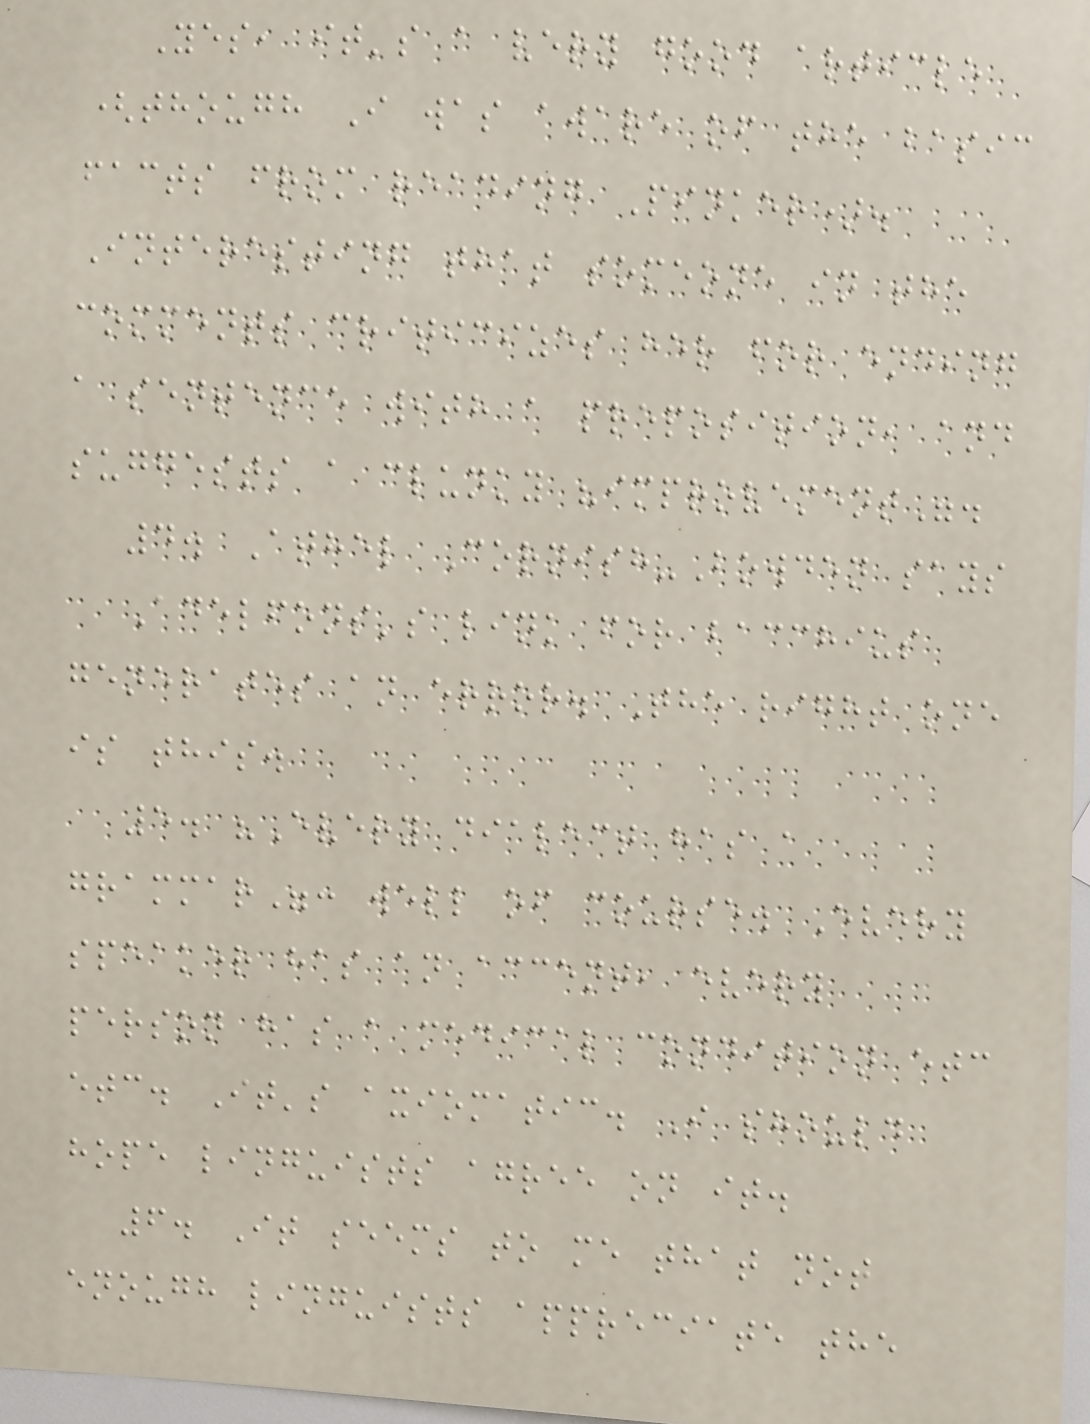Yes, it's a very good article
(though I was aware of the basic
facts from reading Pinker).
Interesting that someone in the
comments criticizes her for ending
a sentence with a preposition, and
suggests a clunky "improvement".
4. Athel Cornish-Bowden says
Adelfons's link for bacchius
generates an error. The right one
is this.
5. "Every dialect has a
grammar": well of course. Every
speaker has an accent, every
person has a medical condition etc
etc. It's axiomatic. I should
hope linguists agree on it.
6. It seems to me that not
enough linguists appreciate the
